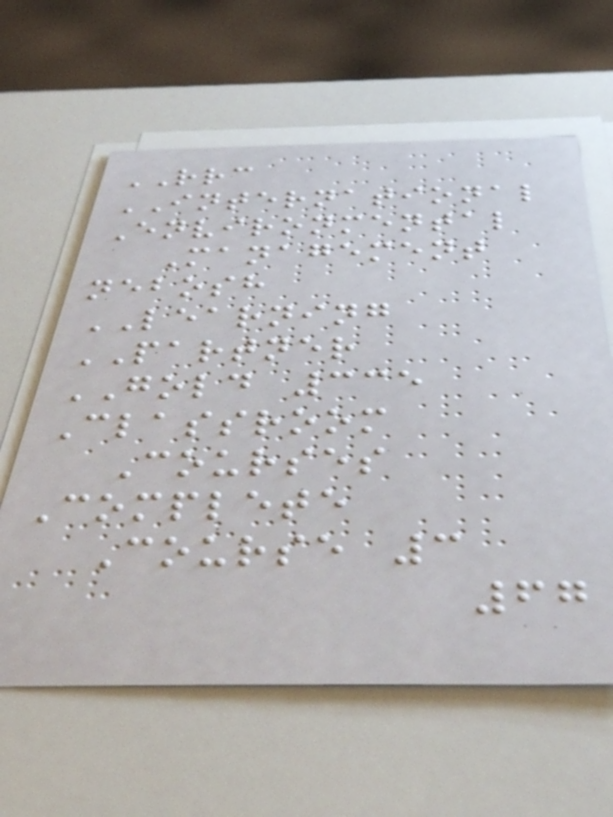RRC
INTERNATIONAL
Environmental
Management
nebosh
LEARNING
PARTNER
GOLD 335
Classroom
Courses
Complete
Course 3
67
